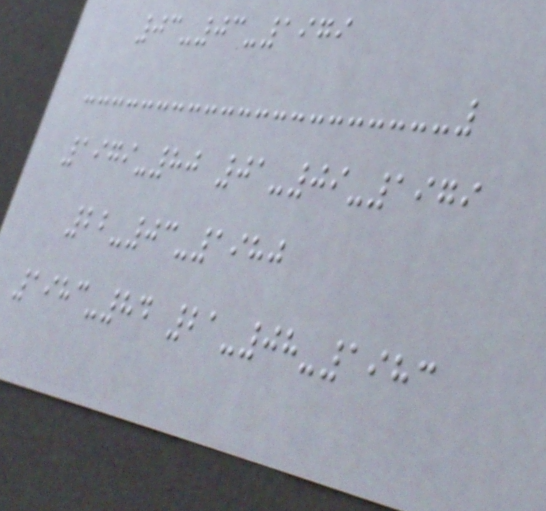03-03-1979
1979-80 01-09-1979
22-03-1980
1983-84 21-08-1983
